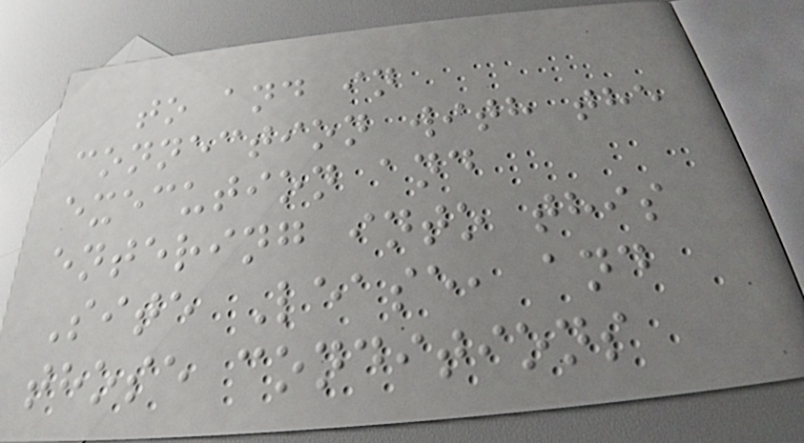to and in
connection with the
execution and
entering into this
Site Lease, and
those conditions
